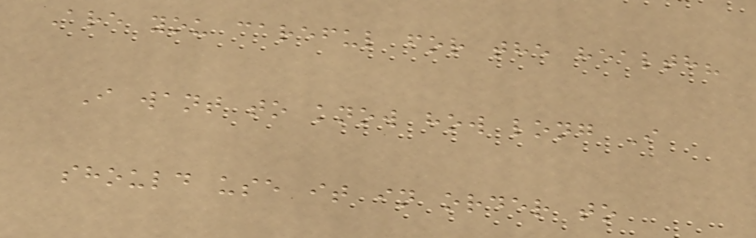Are you careful for the health?
I want to know how long I
should use it in order to
